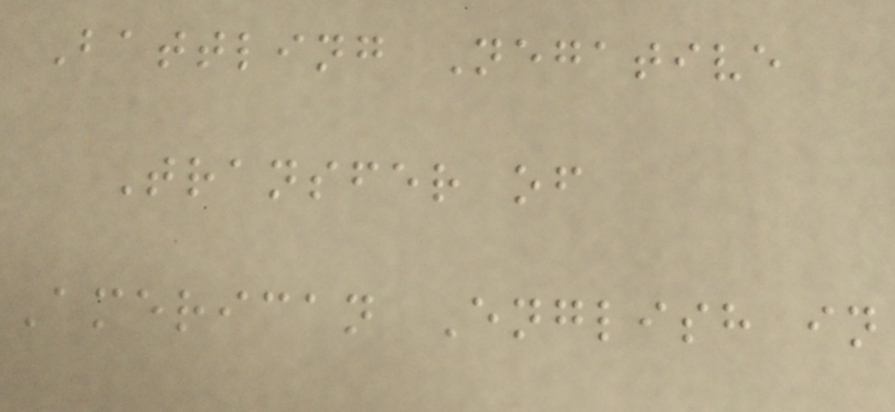Battling Negative
Transfer of
American English in
